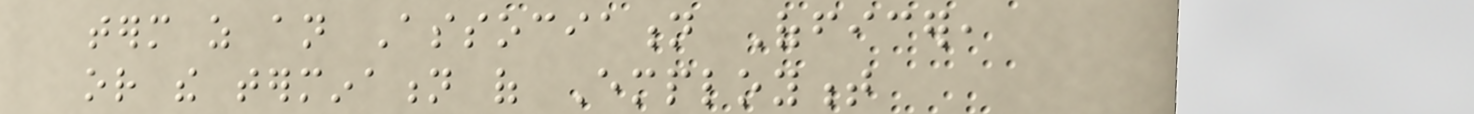term as an Association Officer,
or the termination of Employment
